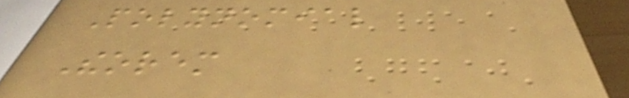Polynomial
Theorem
